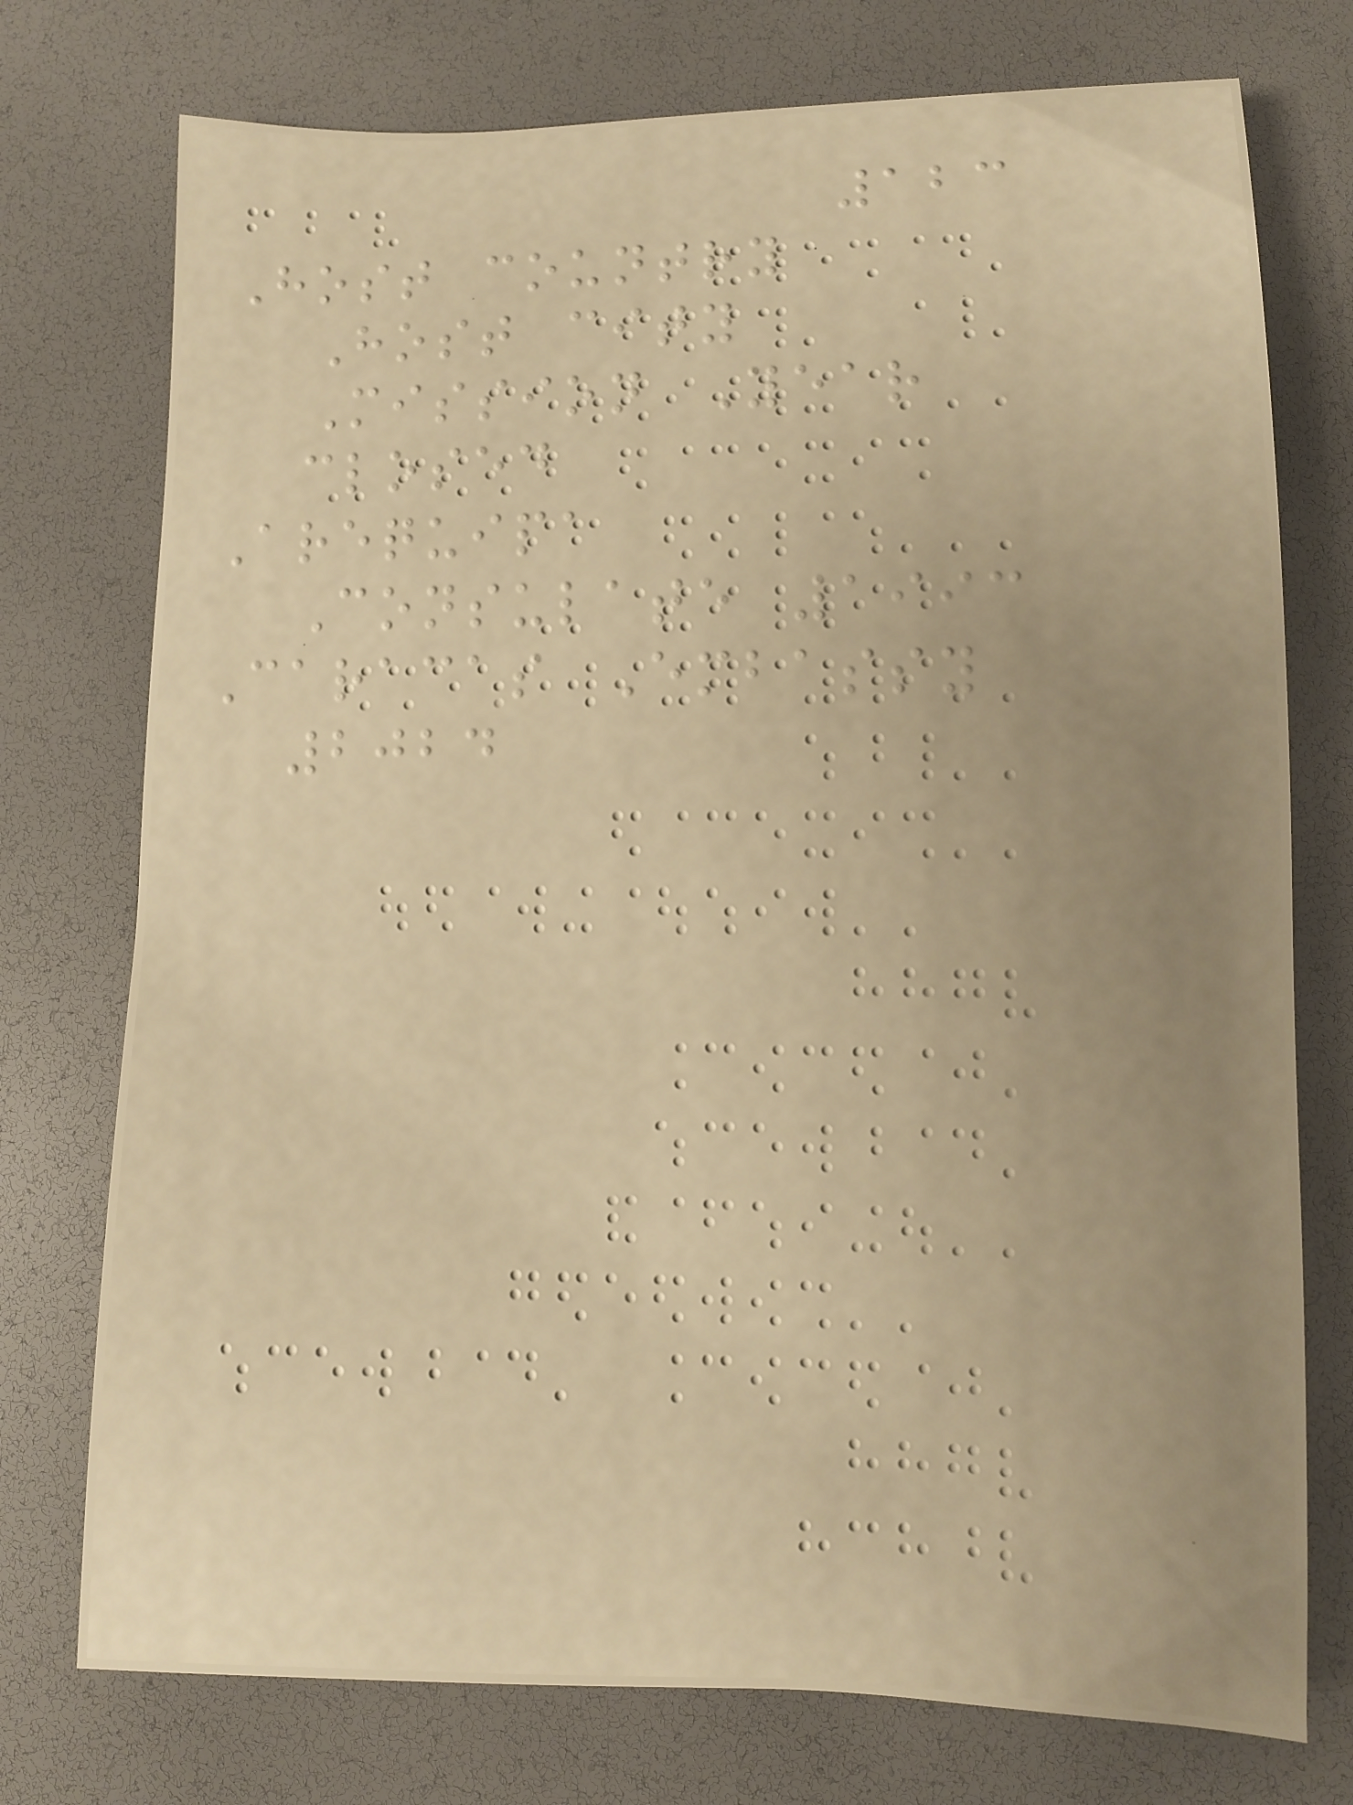123
Host country
Host city
Mission Year
closed
Arequipa
Consulate 1993
Caracas Embassy
2024
